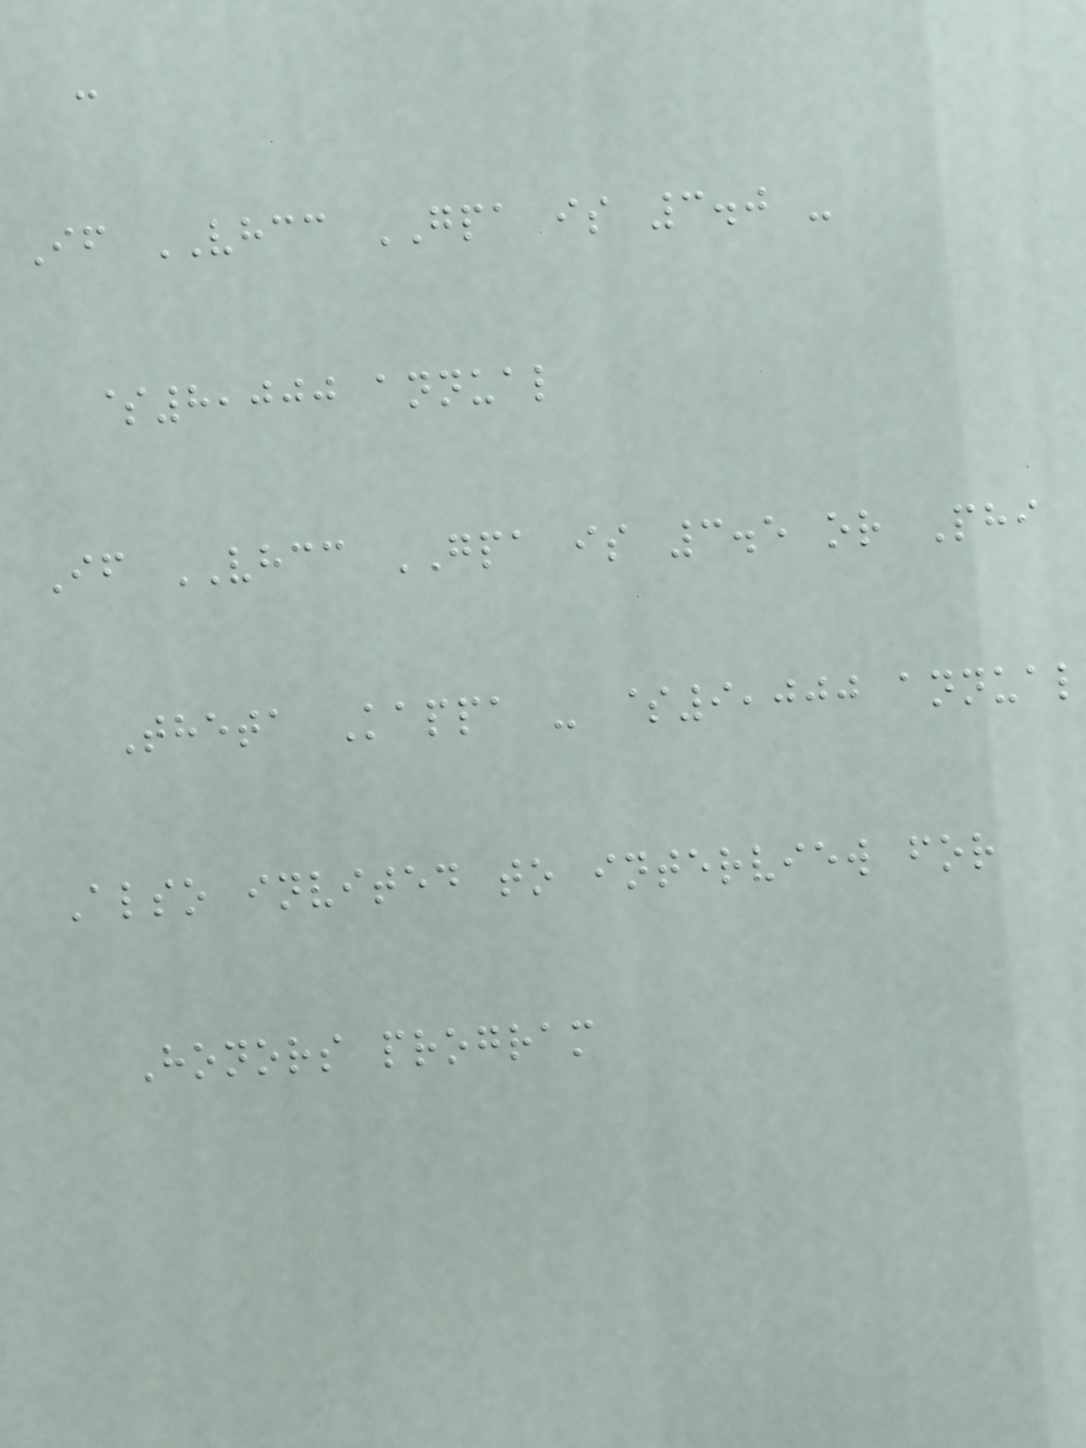-
If VHCC GPA is 3.0 -
$8,000 annual
If VHCC GPA is 3.5 or Phi
Theta Kappa - $9,000 annual
Also invited to interview for
Honors program
